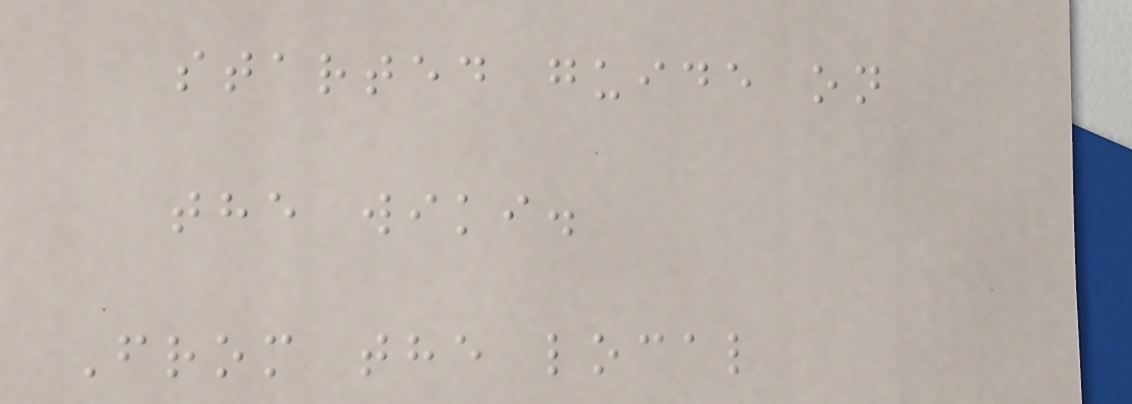started guide on
the wiki.
From the local
